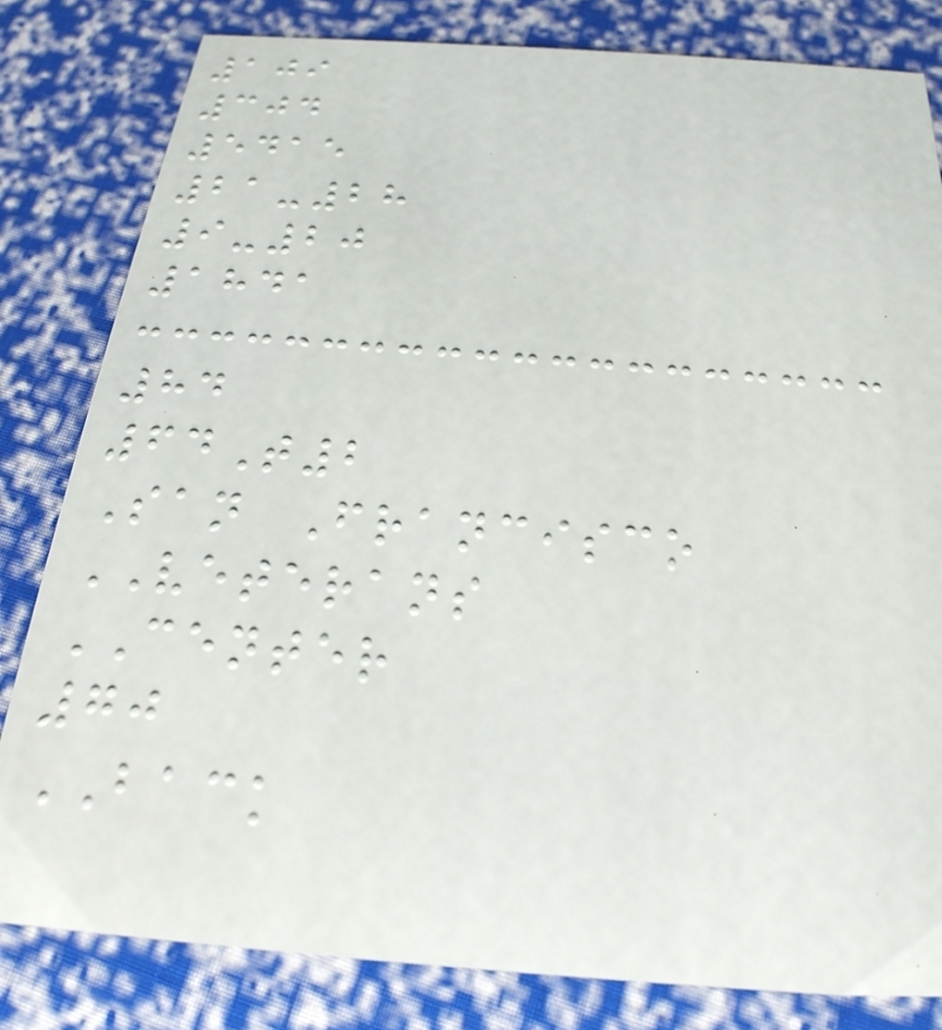109
304
5415
21-28
9-20
1841
84
64T2
San Francisco
VETERANS
CENTER
70
BACK
